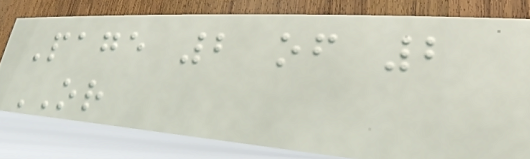Page 2 of 2
OR
